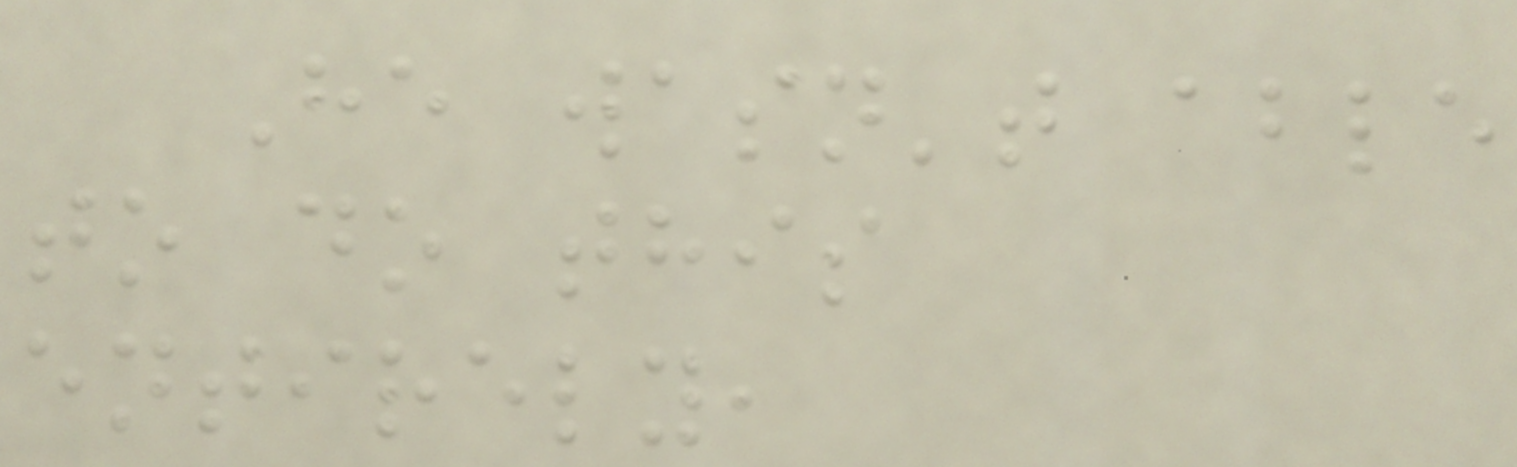He wasn't able
to do this
entirely,
